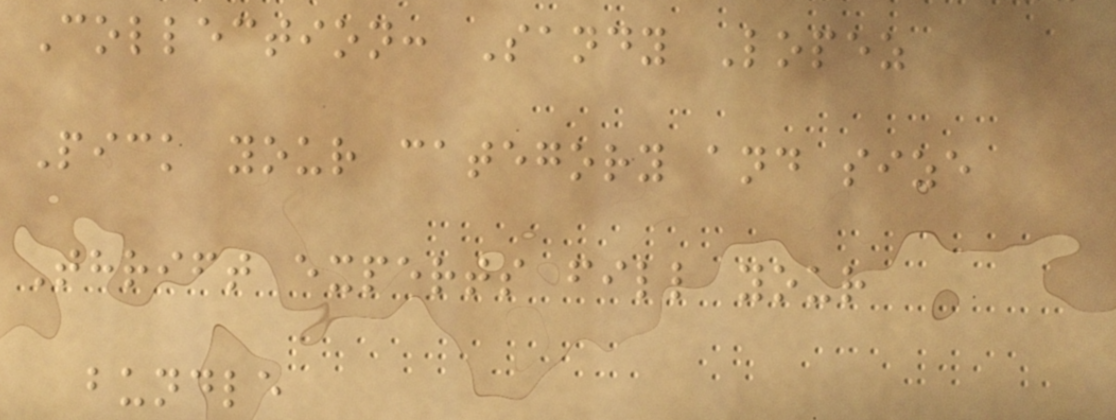Collection: Sandy Lopez
Pick your category and size
Thrift experts fill your
bundle
